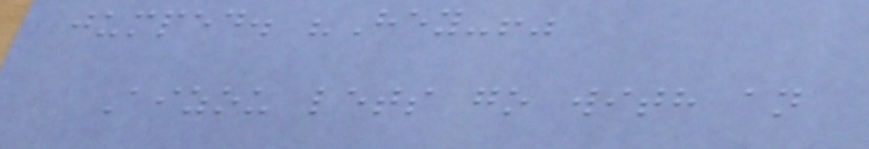jumped. "Hey-!"
Aizou lets go with an
